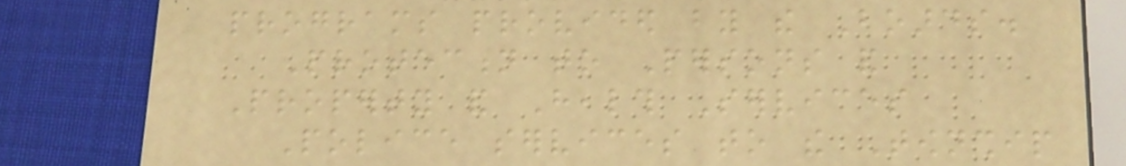programs provided by the Boards.
Protection to Persons and
Property and Health Services
Police services to the Township
